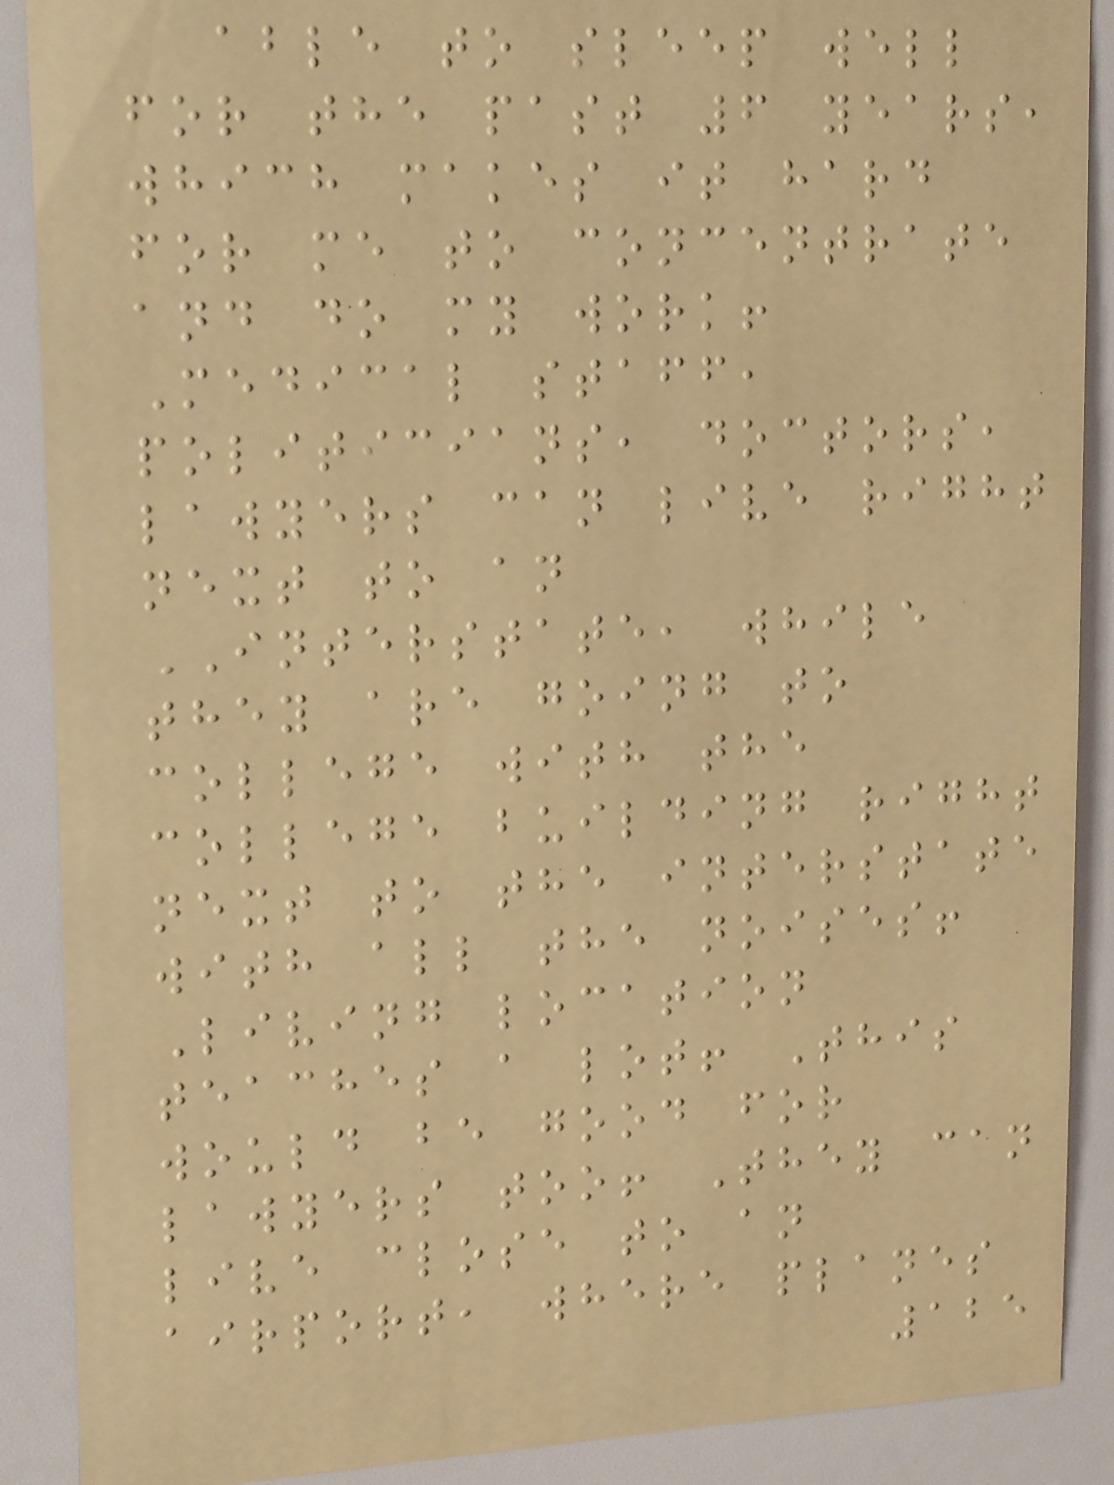able to sleep well
for the past 6 years,
which makes it hard
for me to concentrate
and do my work!
Medical staff,
politicians, doctors,
lawyers can live right
next to an
INTERSTATE, while
they are going to
college with the
college building right
next to the interstate
with all the noises!
Living location
teaches a lot! This
would be good for
lawyers too! They can
live close to an
airport, where planes
125
